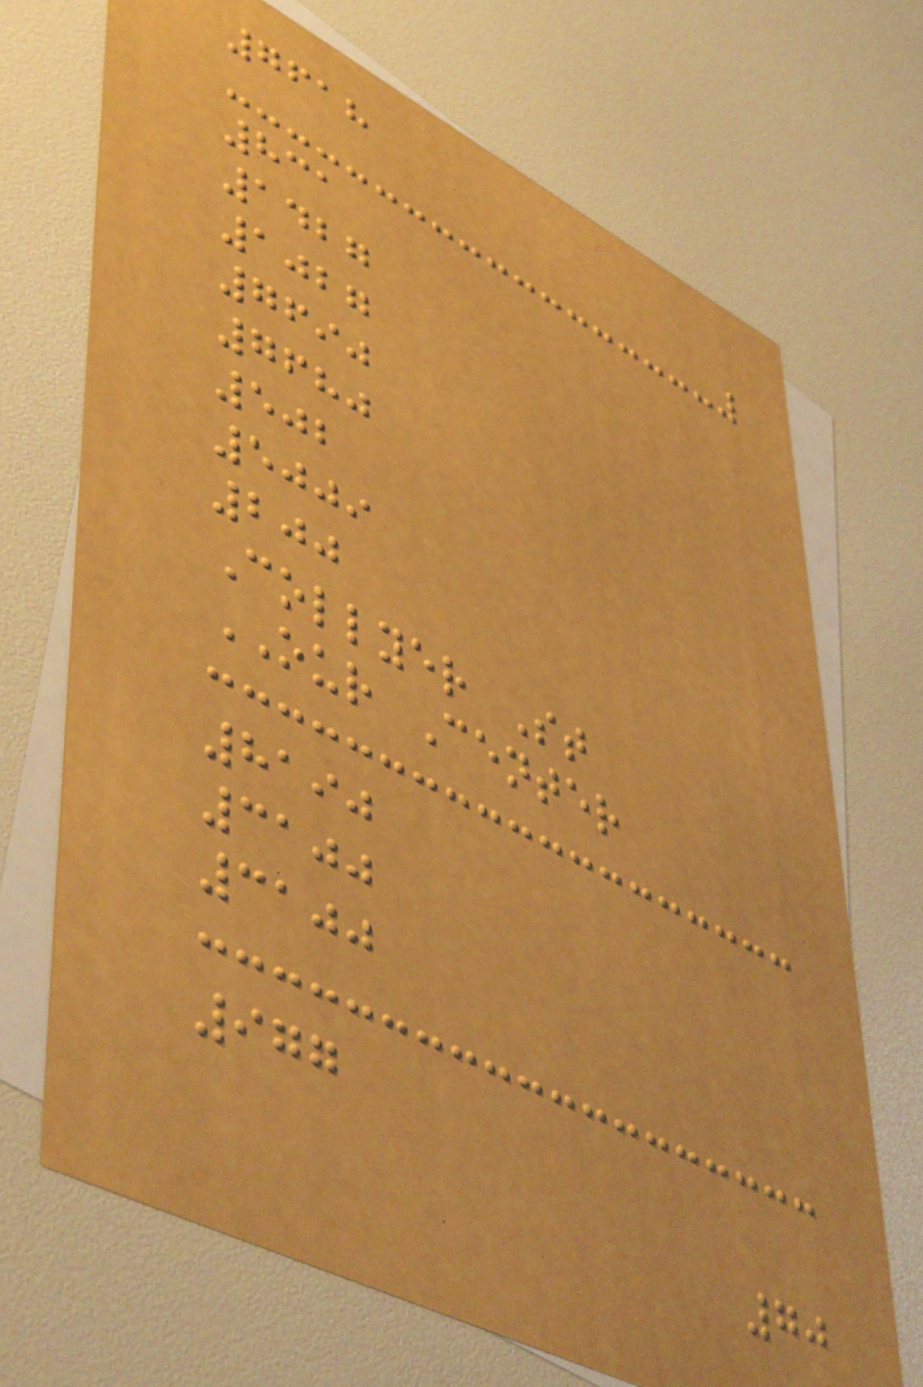7618
831
1427
1027
7690
7680
502
5009
200
Collyer St
OUR Center
8190
3100
3100
977
70
